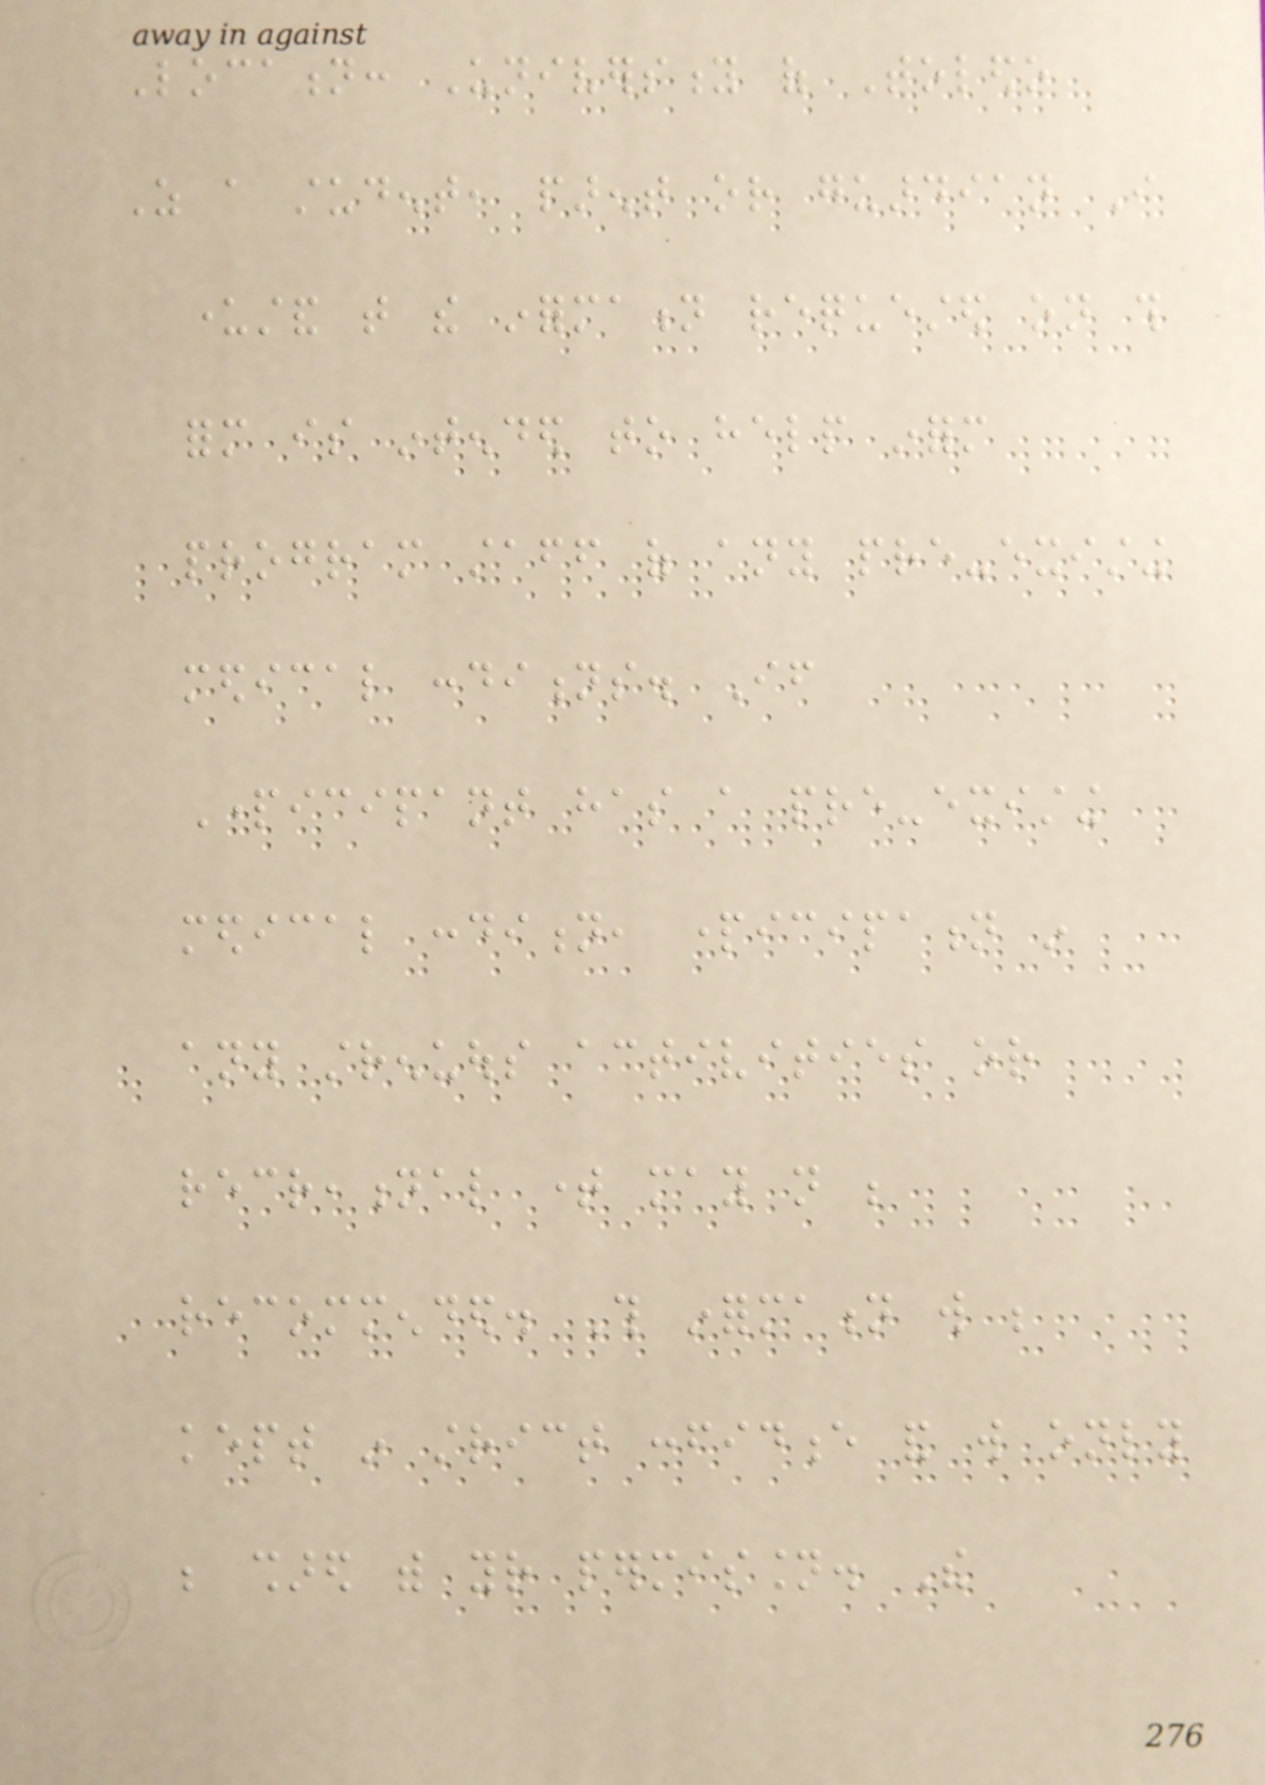Location: University of Toledo
As a student, parent or guardian I
understand that the information requested on this
form is intended to help inform
program staff of any pre-existing
medical conditions. If
Participant has a pre-existing
medical condition, participation in
any strenuous activities or
recreational time may not be
recommended. This information will be
kept in strict confidence and will only
be shared with your permission. The
